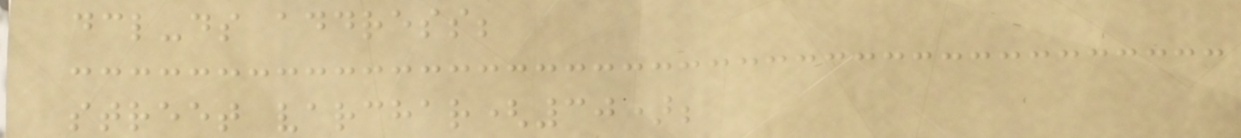dcl-ds address;
street varchar(30);
